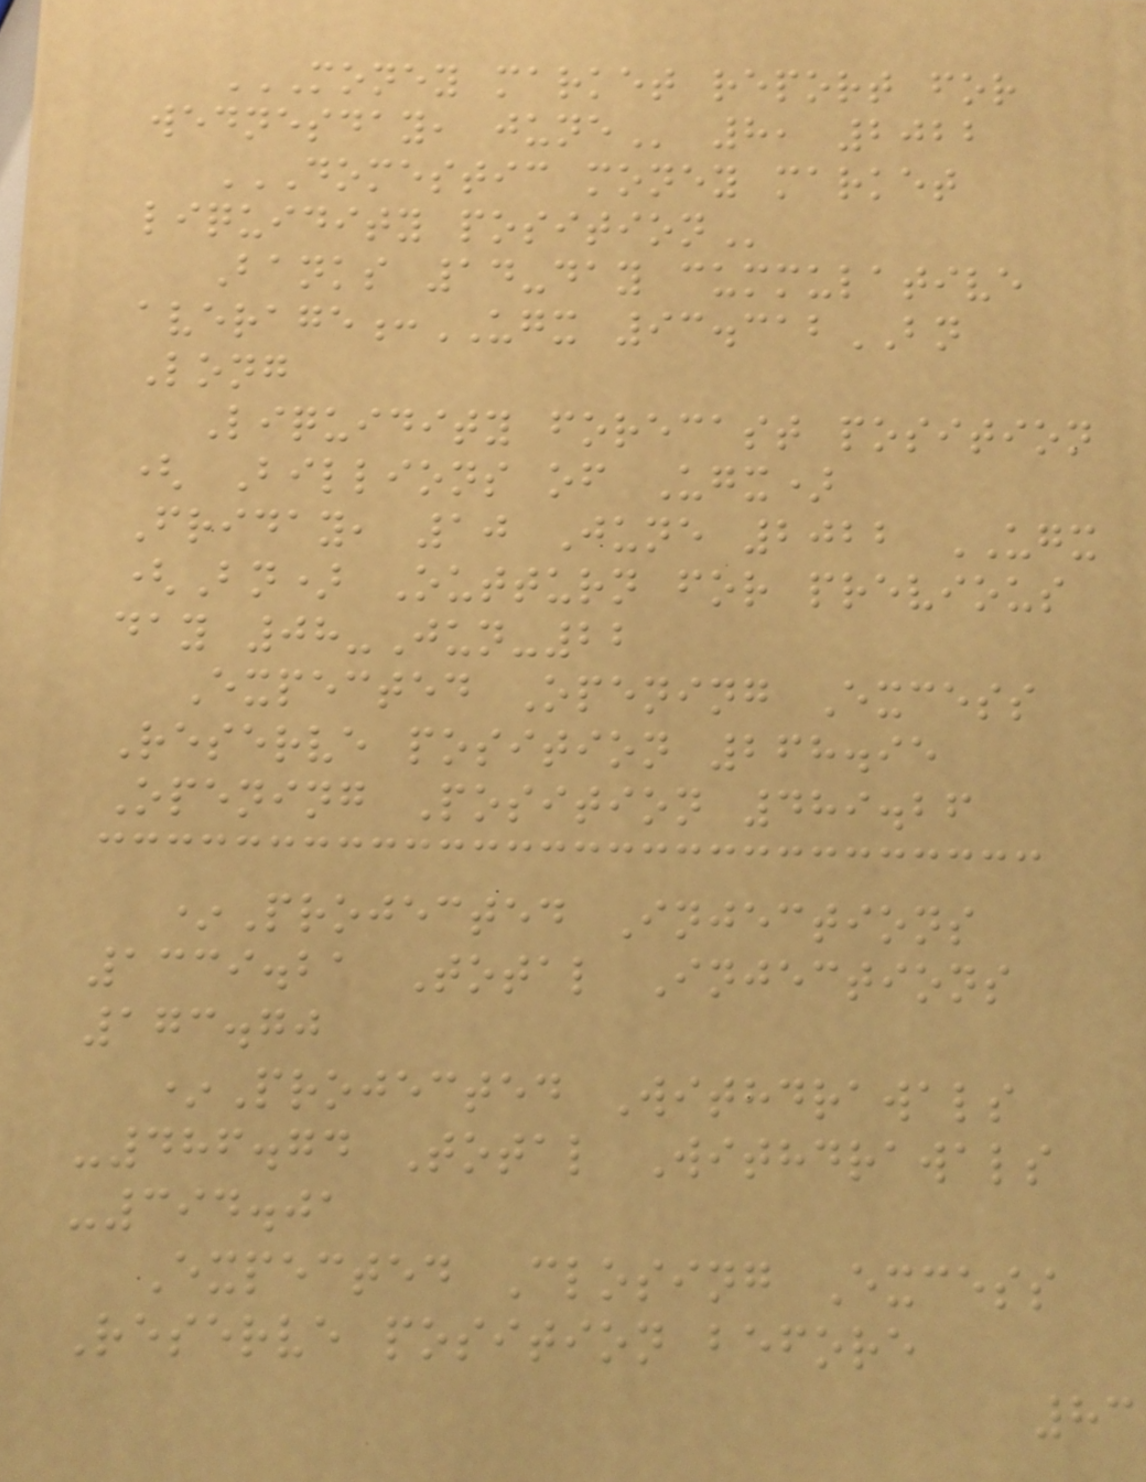MONEY MARKET REPORT FOR
WEDNESDAY, JUNE 8, 2022
DOMESTIC MONEY MARKET
LIQUIDITY POSITION
Banks 14-day cummulative
average:UGX 93.312BN
Long
Liquidity forecast position
( Billions of Ugx)
Friday, 10 June 2022 UGX
(Bn) Outturn for previous
day 08-Jun-22
Expected Opening Excess
Reserve position 268.95
Opening Position 489.26
*Projected Injections
1339.21 Total Injections
173.70
*Projected Withdrawals
-486.74 Total Withdrawals
-394.01
Expected Closing Excess
Reserve position before
83
